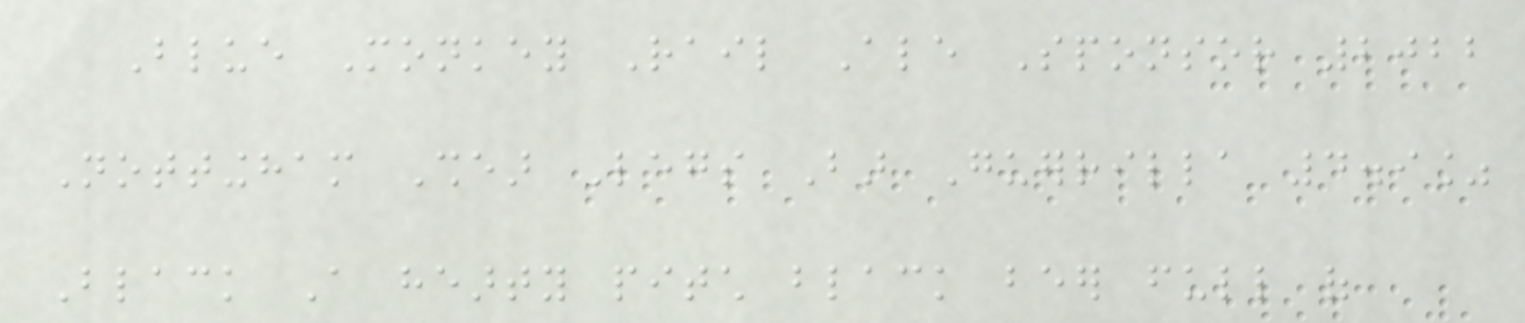Blue Monkey Rail Ale Sponsor 2022
Nottingham Shear Legs Bar Guerrilla 4.9%
Black A hearty pitch black beer full of
